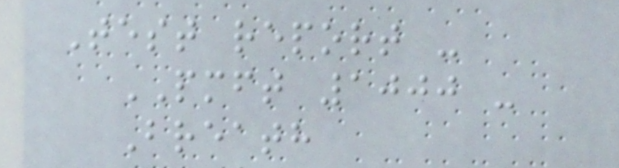Test report -
PMFT 1000 -
Breath
